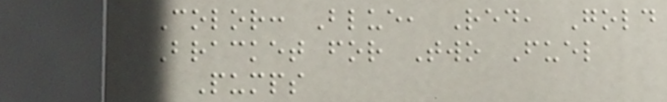Color: Blue, Red, Gold
Bracket for Two Fuel
Pumps
